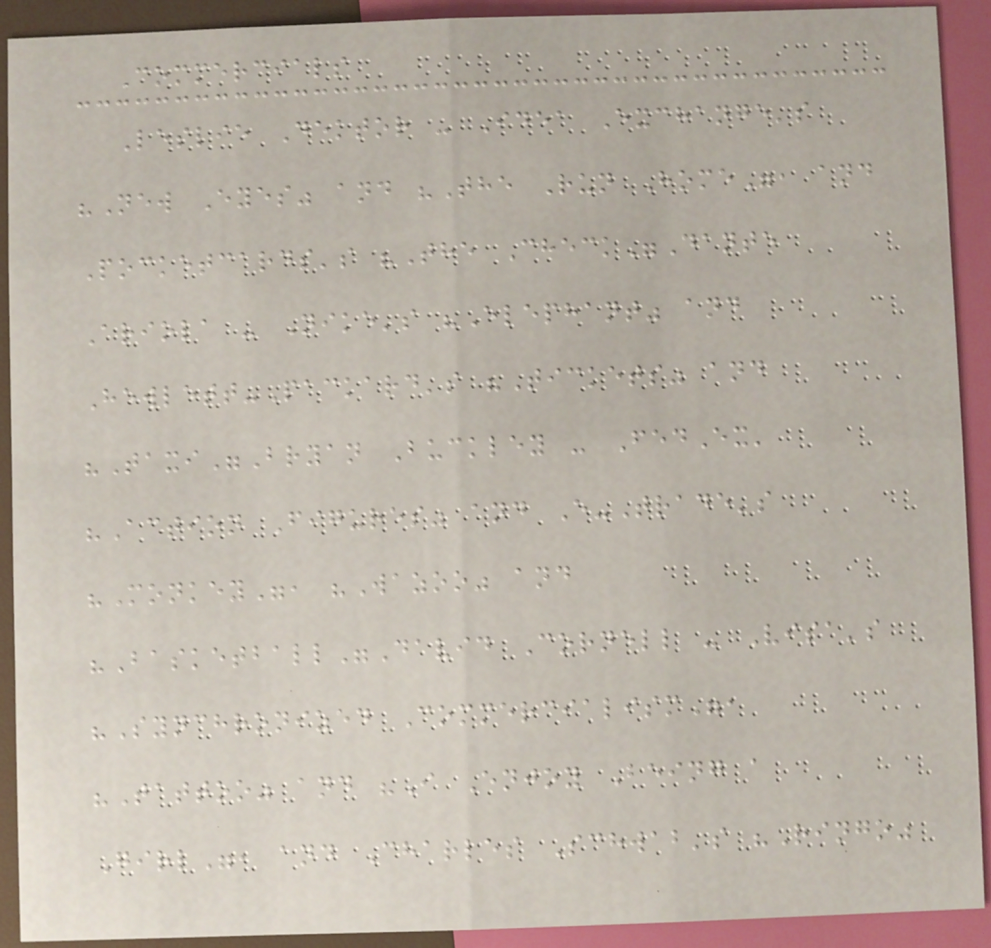Commercials
Leslie Dektor - Idea Exchange's
"New Eyes" and "The Run Home", and
Pocketcards's "The Check"Dante
Ariola - Nike's "Elephant" and
Hewlett-Packard's "Tickets" and
"Taxi"Bryan Buckley - FedEx'
"Action Figures" and E-Trade's
"Monkey", "Wazoo" and
"Basketball"David Cornell - Visa's
"Synchronized Commercialism",
"Tattoo" and "I Enjoy Being a
Girl", and Charles Schwab's "Ringo"
